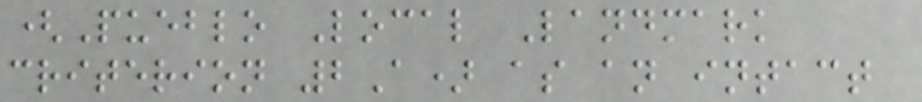(Pueblo Local Landmark
criterion 2A) as an intact
